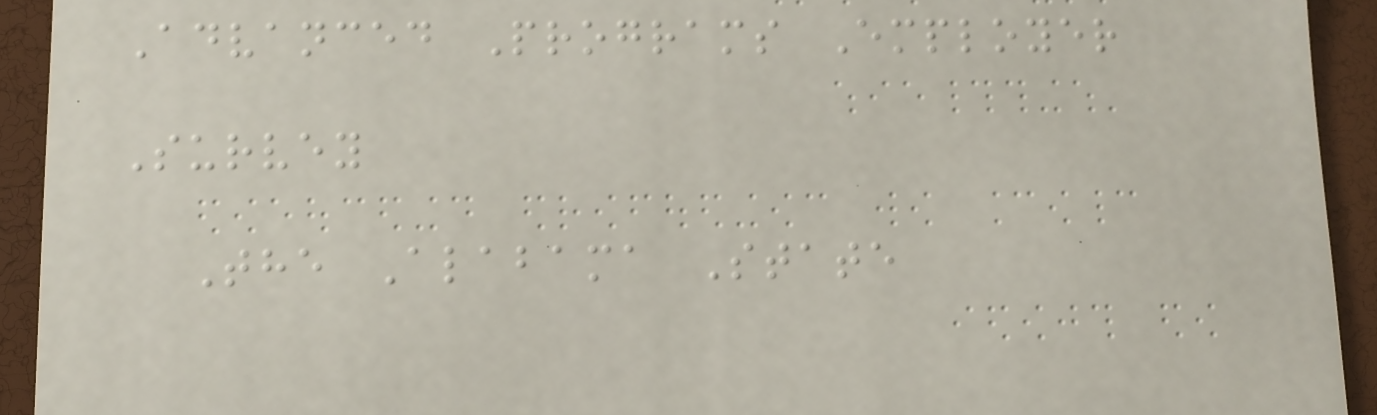Advanced Programs Employer
Survey
The Alabama State
